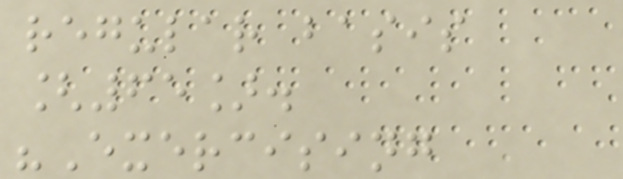regular basis
[65].
"Exercising
